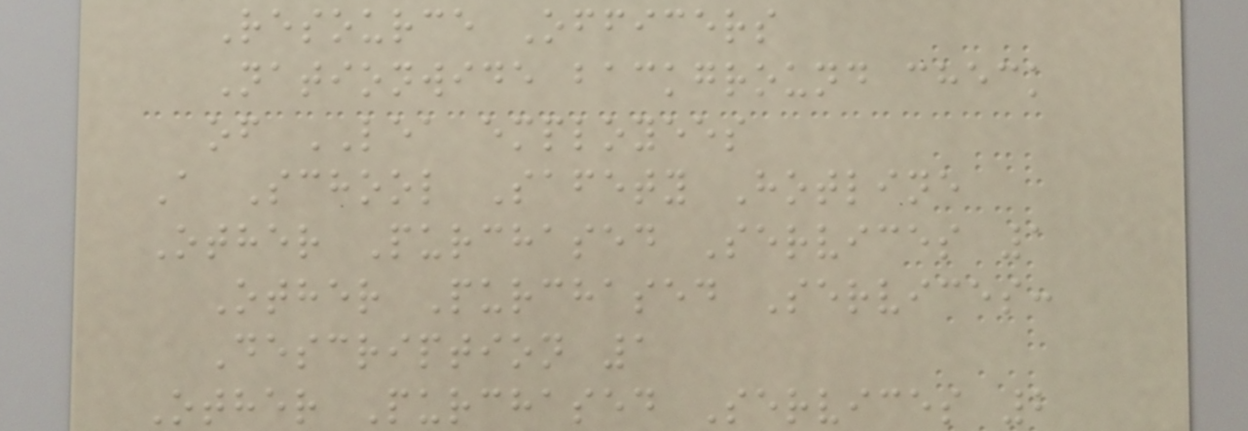Resource Officers
Nationwide background check
of LEA employees
A School Safety Hotline
Other Purchased Services 1
Other Purchased Services:
Description 1
Other Purchased Services 2
